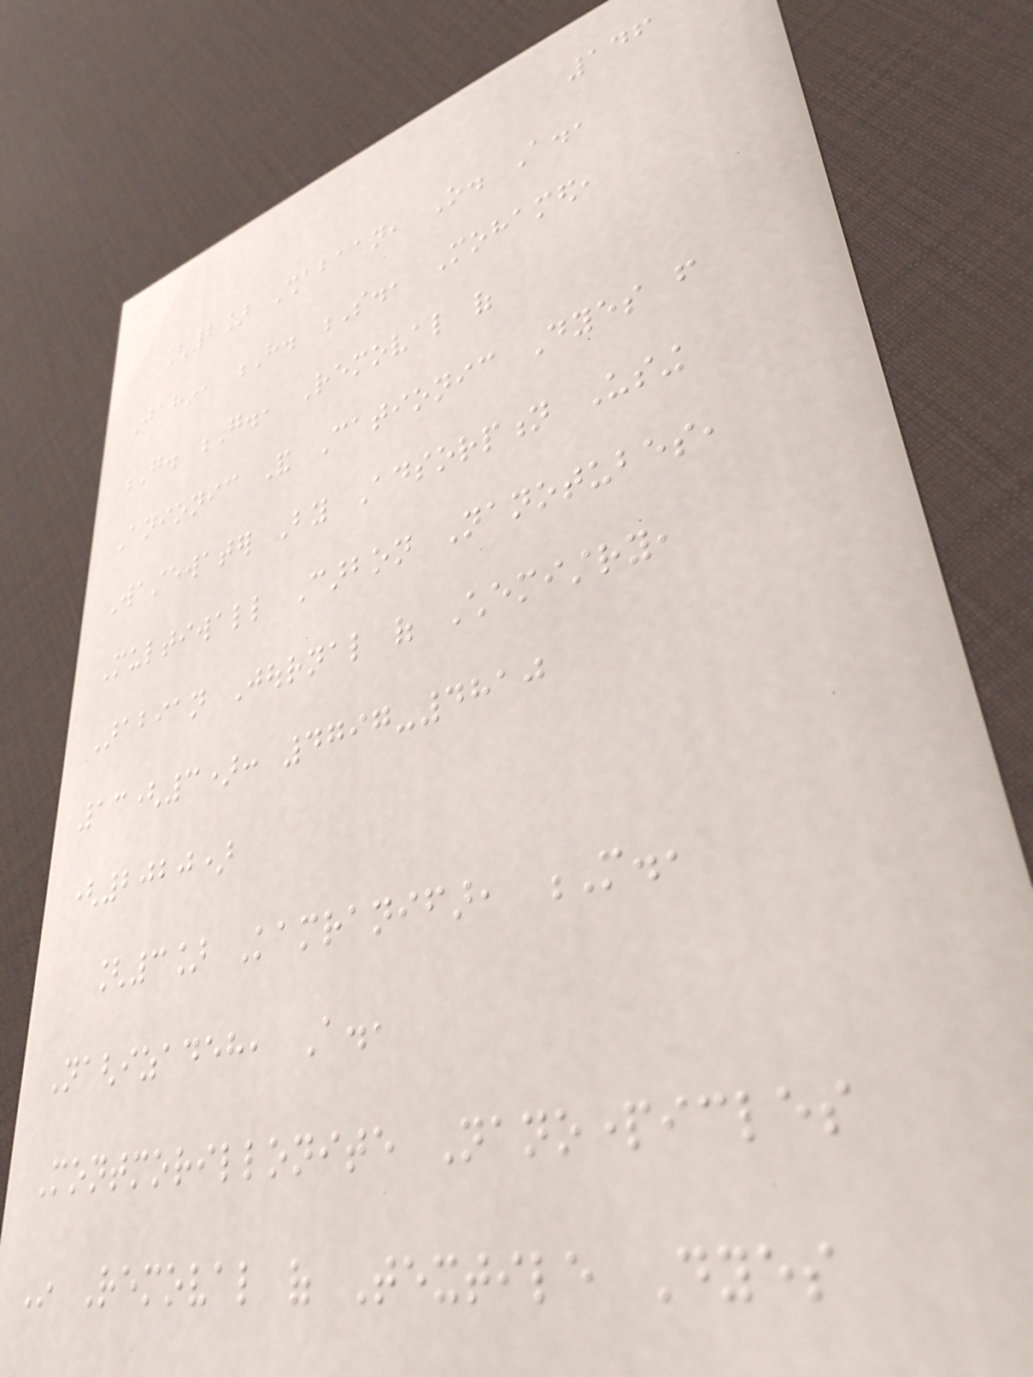146
[2] Shabaan, O. A.,
Jahin, H. S., Mohamed,
G. G., Removal of
Anionic And Cationic Dyes from
Wastewater By Adsorption Using
Multiwall Carbon Nanotubes,
Arabian Journal of Chemistry,
13(3): 4797-4810
(2020)
[3] Kamranifar, M.,
Naghizadeh, A.,
Montmorillonite Nanoparticles
In Removal of Textile Dyes
